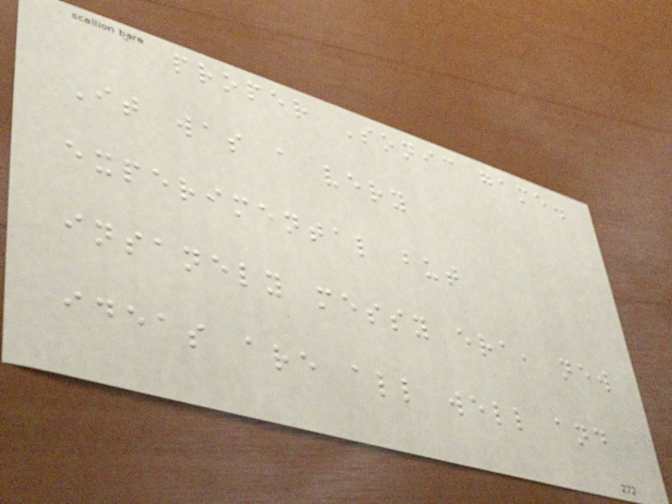a proper Sonic game.
It was a very
experimental but
insanely messy era, new
ideas are all well and
